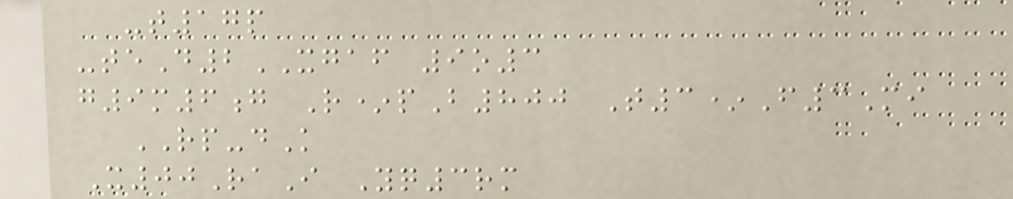-t17p
-teD2XGAF 9o3
g9m6g R*pB800 T3*F3Mi
RP-dK
X00RaI Yq3rm
